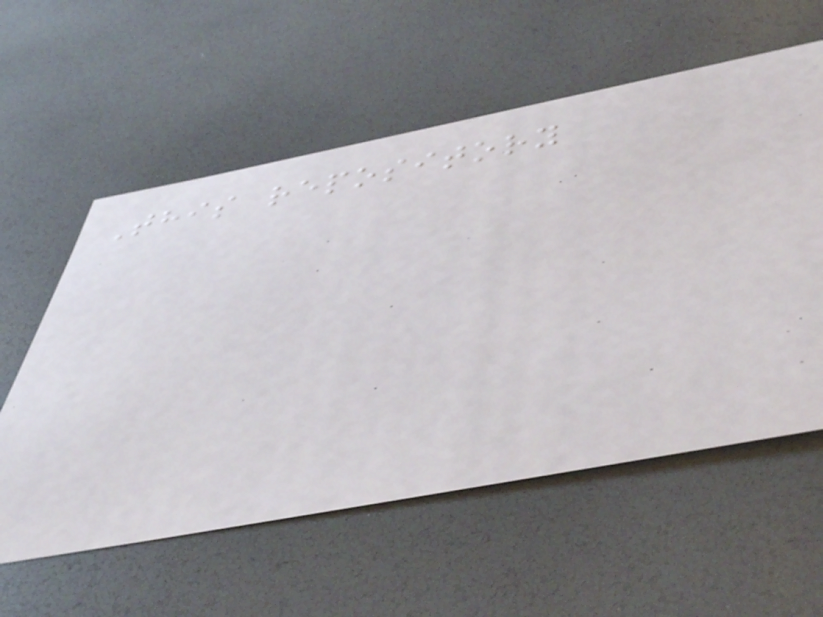This repository
